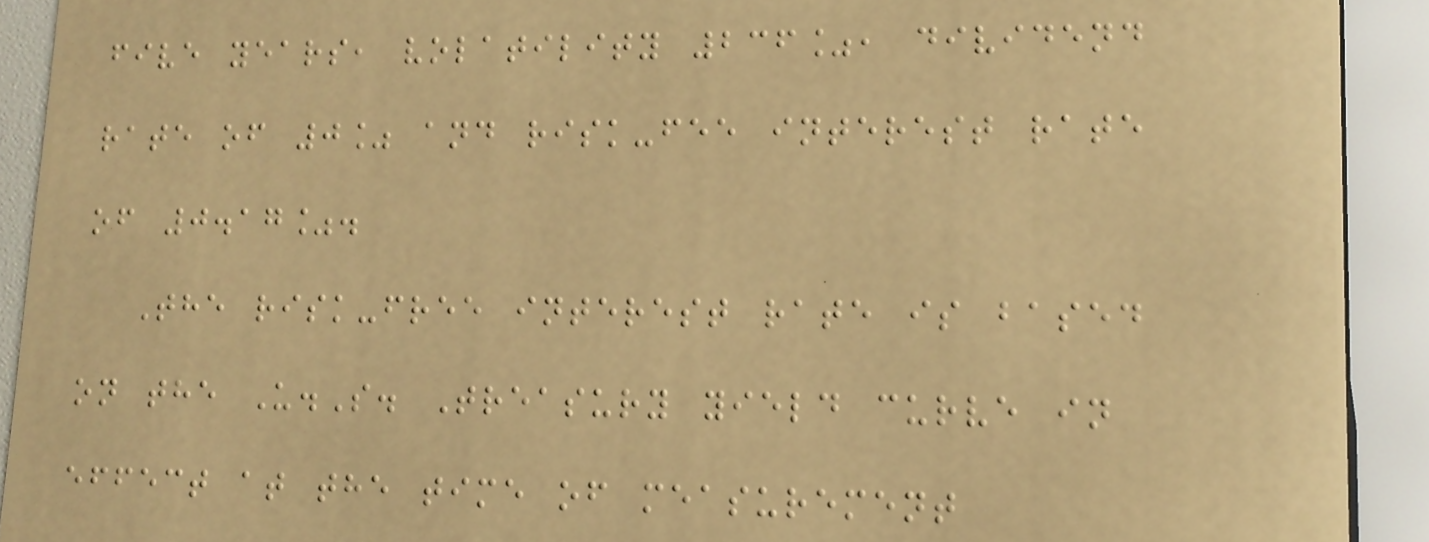five years, volatility 236%, dividend
rate of 0% and risk-fee interest rate
of 0.17%.
The risk-free interest rate is based
on the U.S. Treasury yield curve in
effect at the time of measurement
